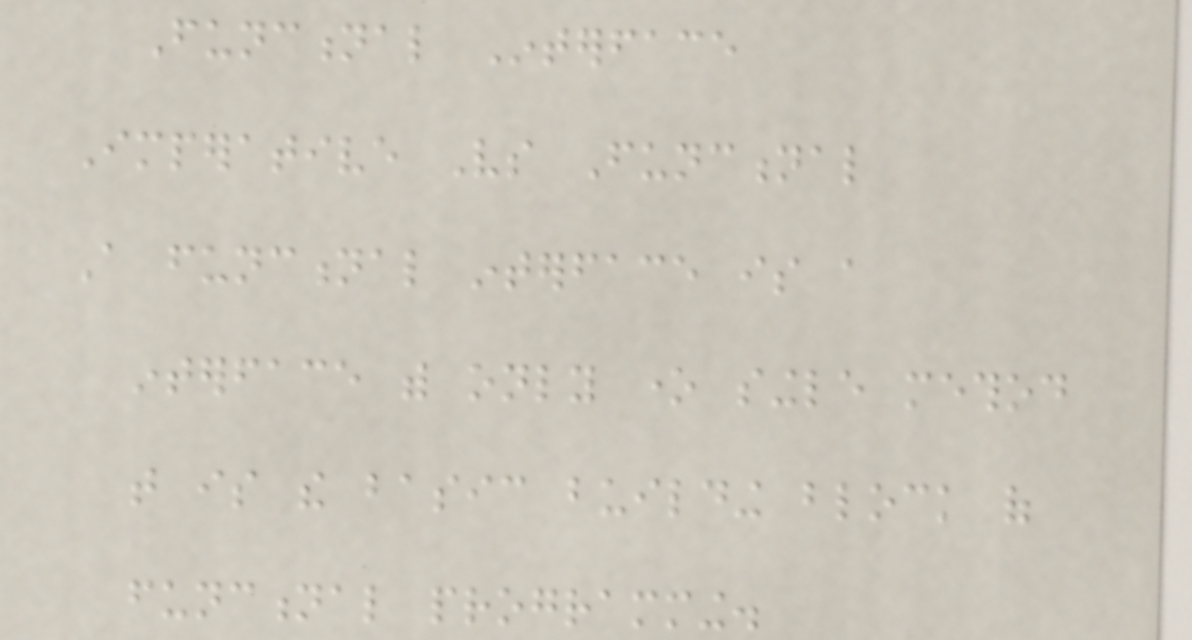Functional Interface
Imperative Vs Functional
A functional interface is a
interface with only one single method
that is the basic building block of
functional programming.
